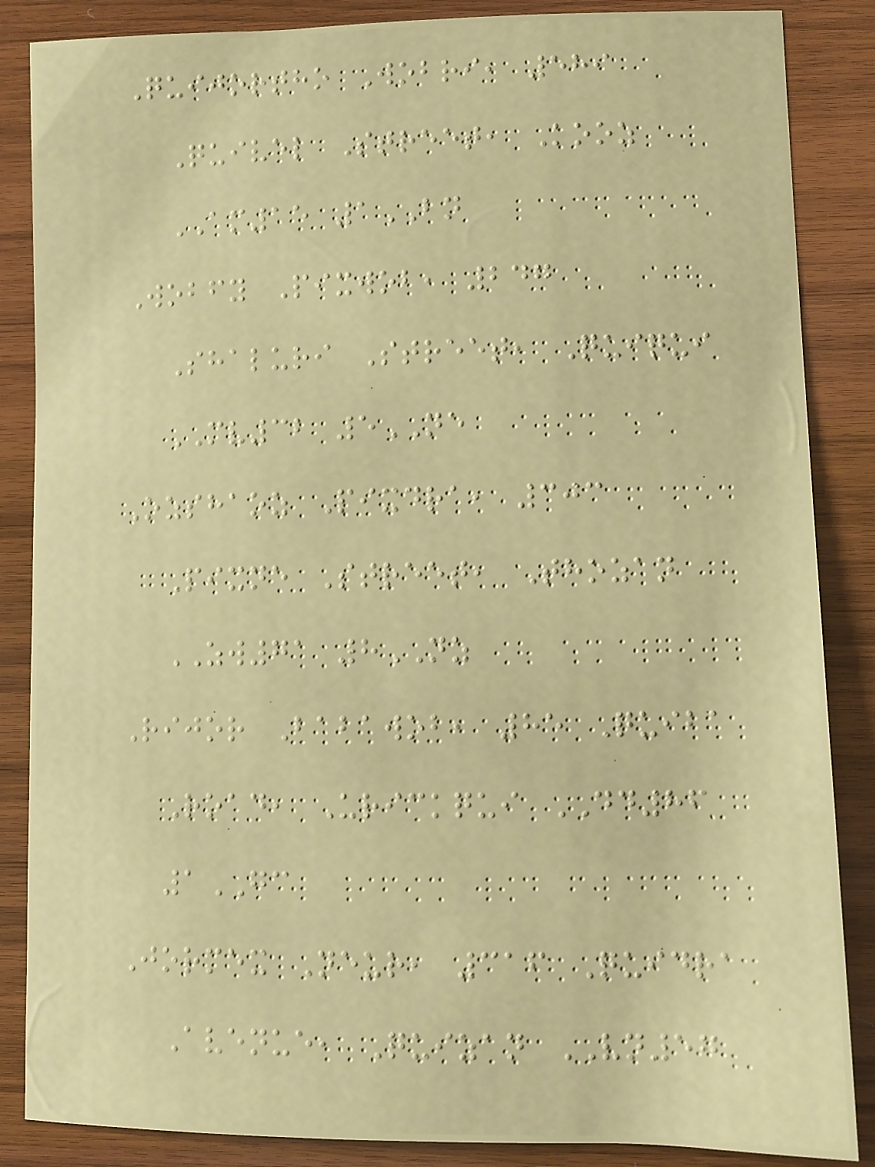Quijortho Wobri, 589
Quivel Street, Kooz
AM15 1BN
Wobfy Pixwob, 247
Shaluri Street, Quiqui
MV32 5NE
Ozshaoz Pixdra, 303
Pixne Street, Thozan
ZW71 8NZ
Rijor Babawob, 85 Quiba
Road, Urickqui DD86
1GC
Jormex Neur, 316 Quidra
Avenue, Quizan VN57
